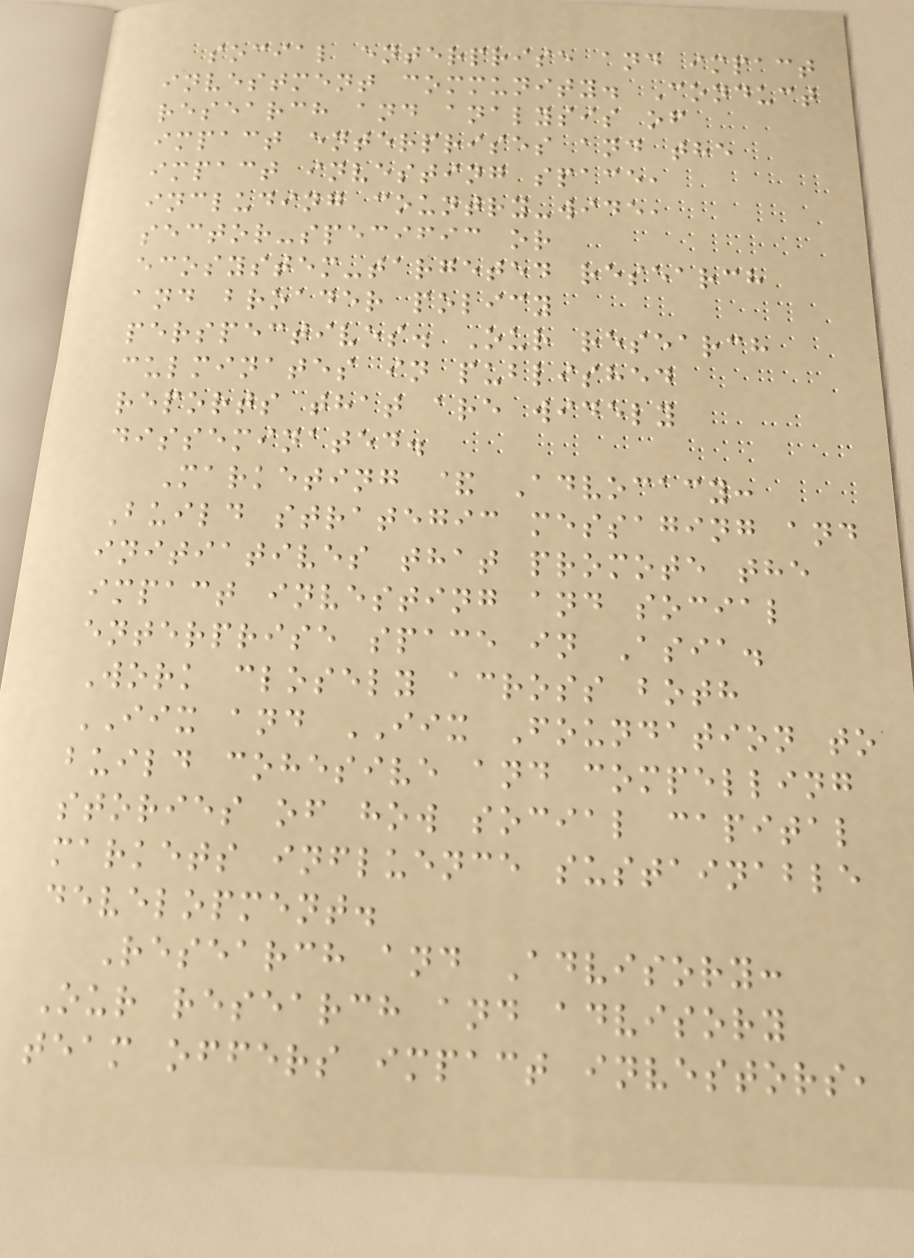social enterprise and impact
investment community. Conduct
research and analysis of
impact enterprises and the
impact investing space,
including country-wide,
sector-specific or
ecosystem-targeted research
and broader policy
perspectives. Our research
culminates in published
reports that are widely
disseminated.
Marketing & Advocacy:
Build strategic messaging and
initiatives that promote the
impact investing and social
enterprise space in Asia.
Work closely across both
IIX and IIX Foundation to
build cohesive and compelling
stories of how social capital
markets influence sustainable
development.
Research and Advisory:
Our research and advisory
team offers impact investors,
